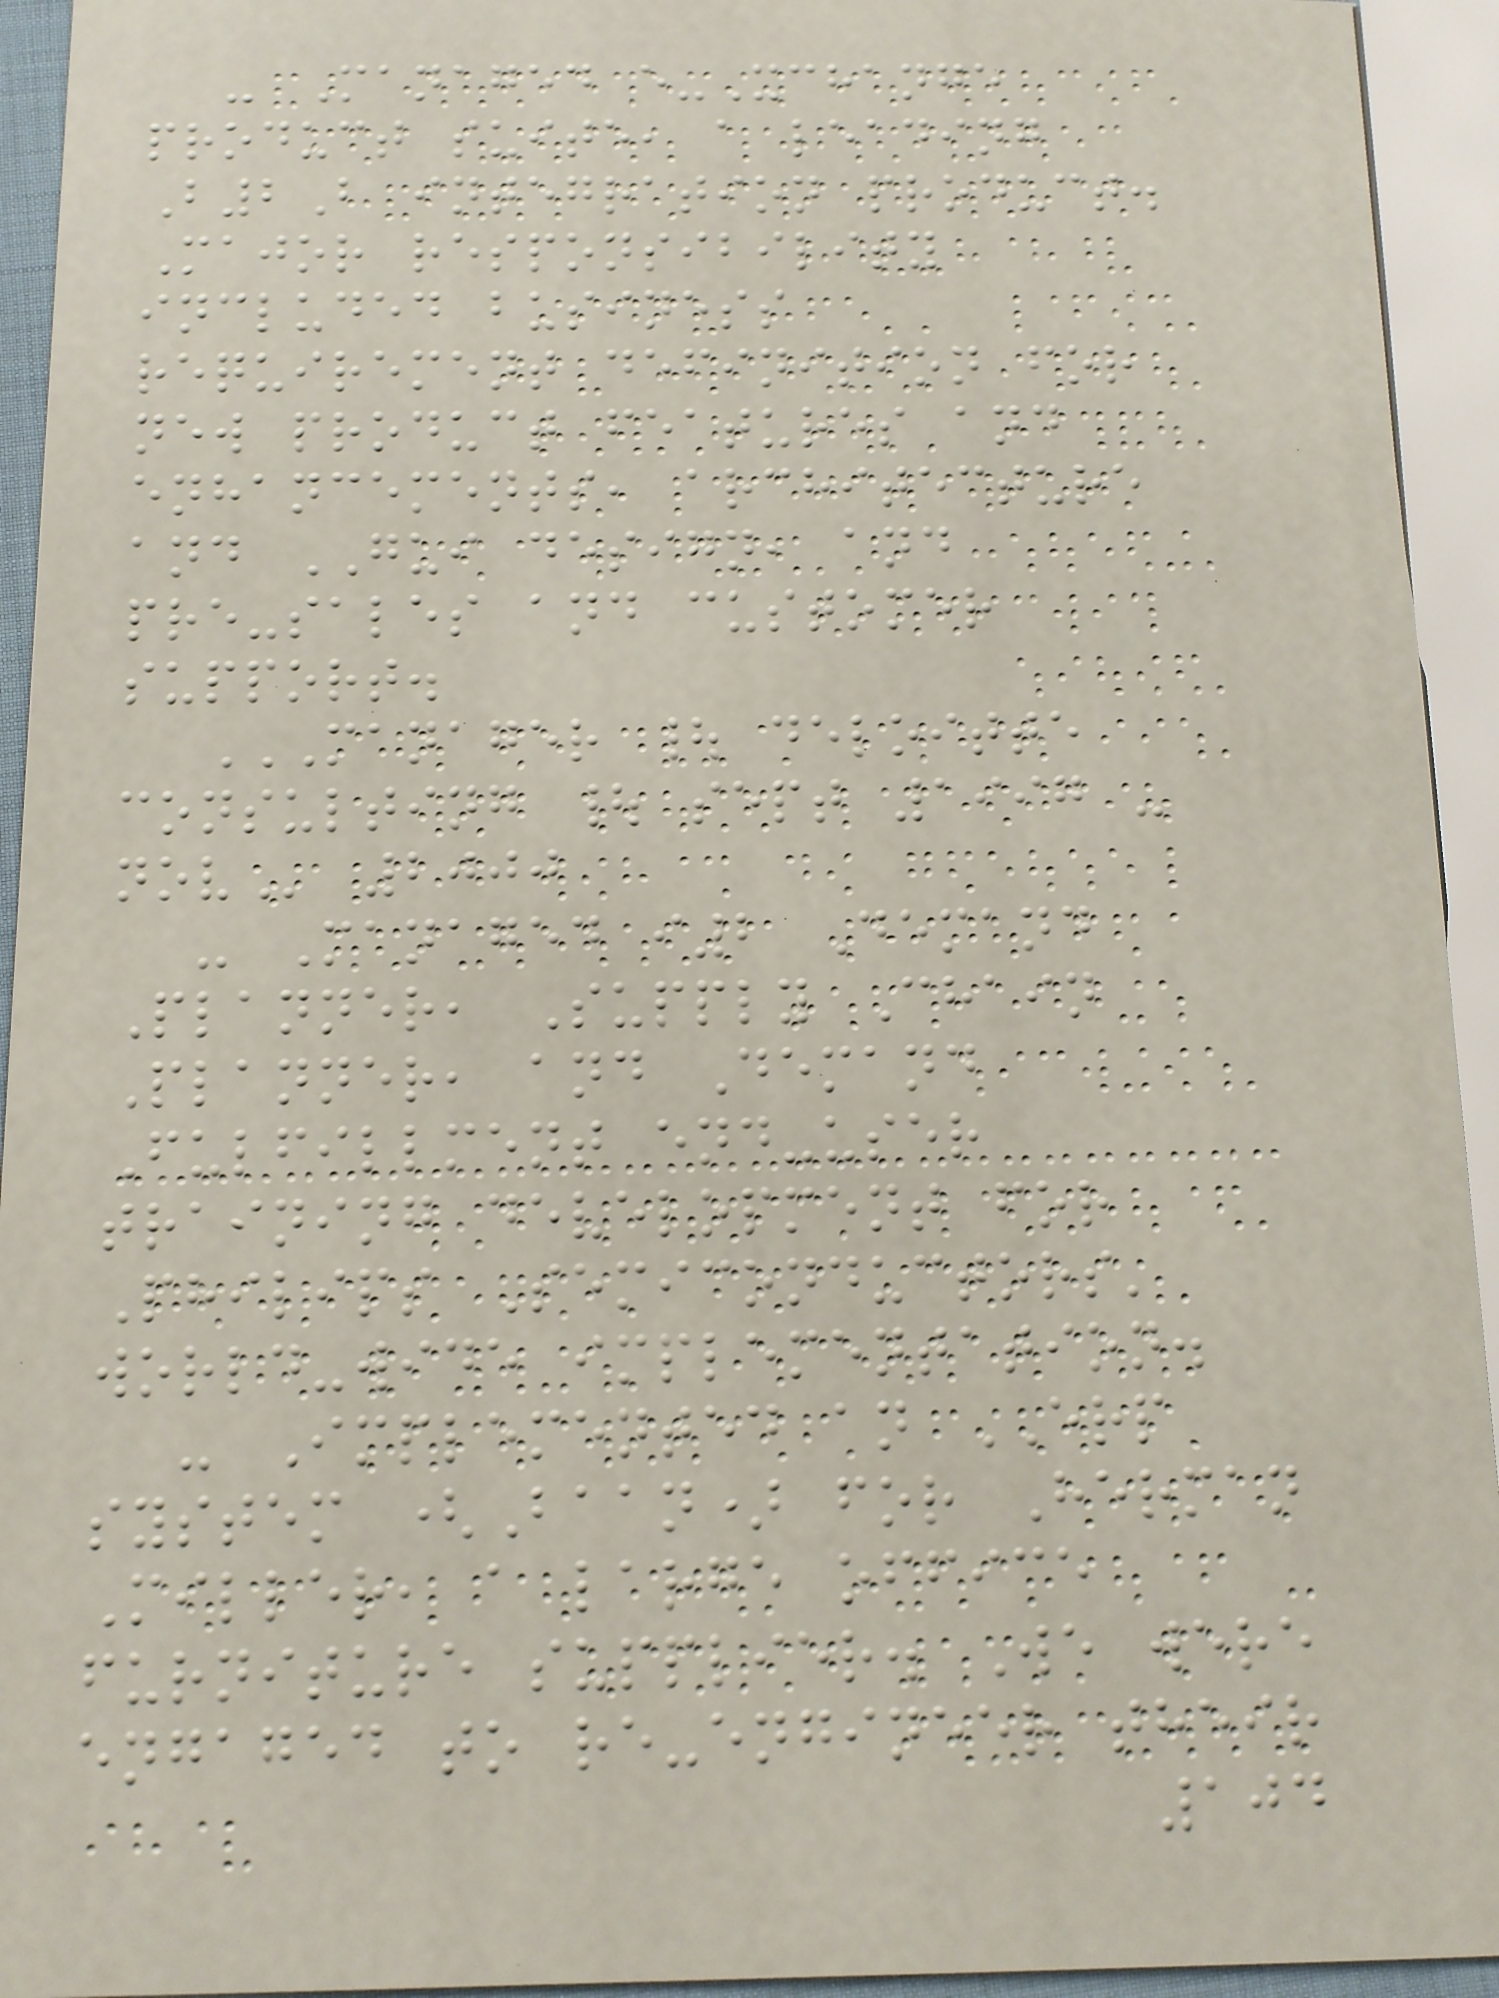- Managed e-Xchange
product suite, a leading
B2B integration product.
Major responsibility
included business
requirement definition for
new product features and
enhancements, architecture
and GUI design, and
pre-sales and customer
support.
MANAGER | DELOITTE
CONSULTING | SEPT 1997 -
NOV 2000
- Managed i2 Demand
Planner, Supply Chain
Planner, and Demand
Fulfillment end-user
training development for
Philips Semiconductors'
world-wide implementation.
- Implemented an ERP
system (Baan) for Herman
Miller, a large office
furniture supplier. We were
engaged to re-engineer their
104
